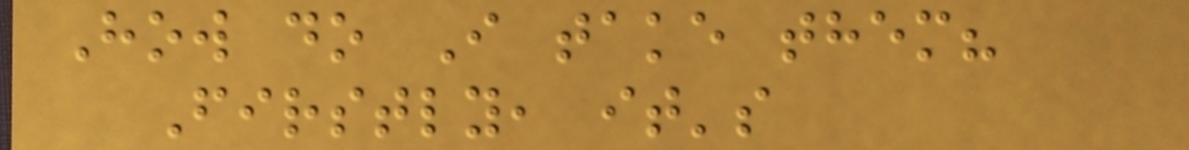How do I take them?
Firstly, it's
